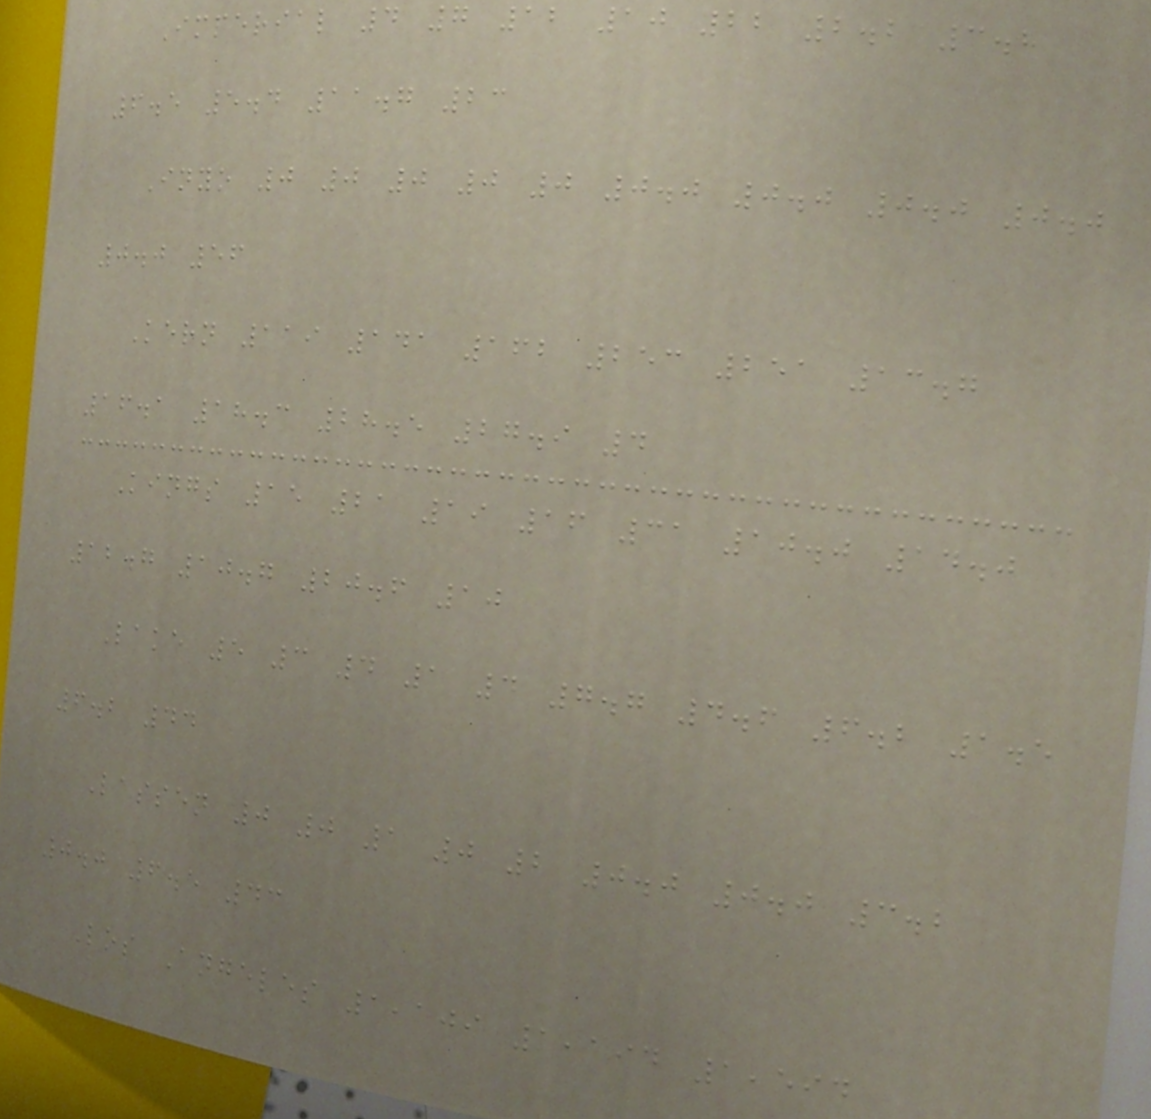Imperial 4 7 12 10 22 2.2 3.8
6.5 5.4 11.7 23
Inyo 0 0 0 0 0 0.0 0.0 0.0 0.0
0.0 56
Kern 119 141 162 253 251 13.7
16.1 18.3 28.5 27.9 4
Kings 15 21 19 16 31 10.0 14.0
12.7 10.7 20.6 10
Lake 5 3 4 1 4 7.7 4.6 6.2 1.5
6.2 44
Lassen 0 0 1 0 2 0.0 0.0 3.2
0.0 6.5 43
Los Angeles 1,109 1,194 1,594
